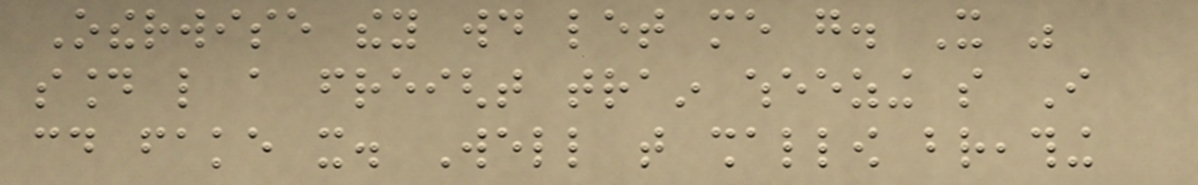Otherwise they would let me go. It was
sound like a freight train wheezing so I
could fake it. Well that shallow breathing
